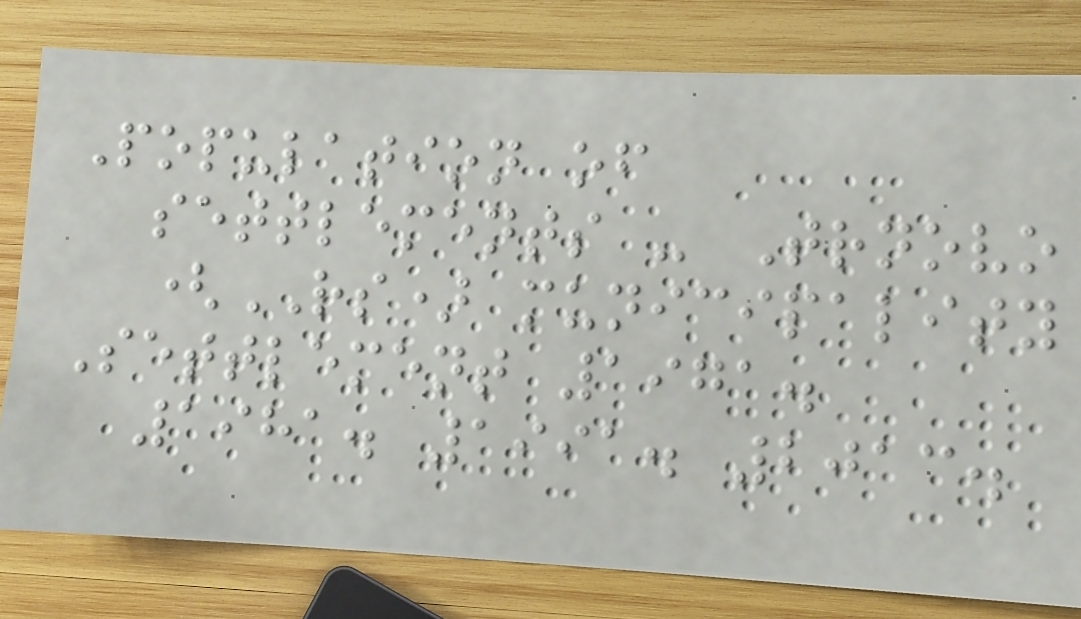Population of
settlements - Trnovo
(RS) municipality
Settlement 1971.
1981. 1991. 2013.
